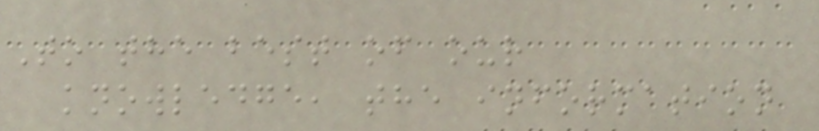To the best of our
knowledge, the information
